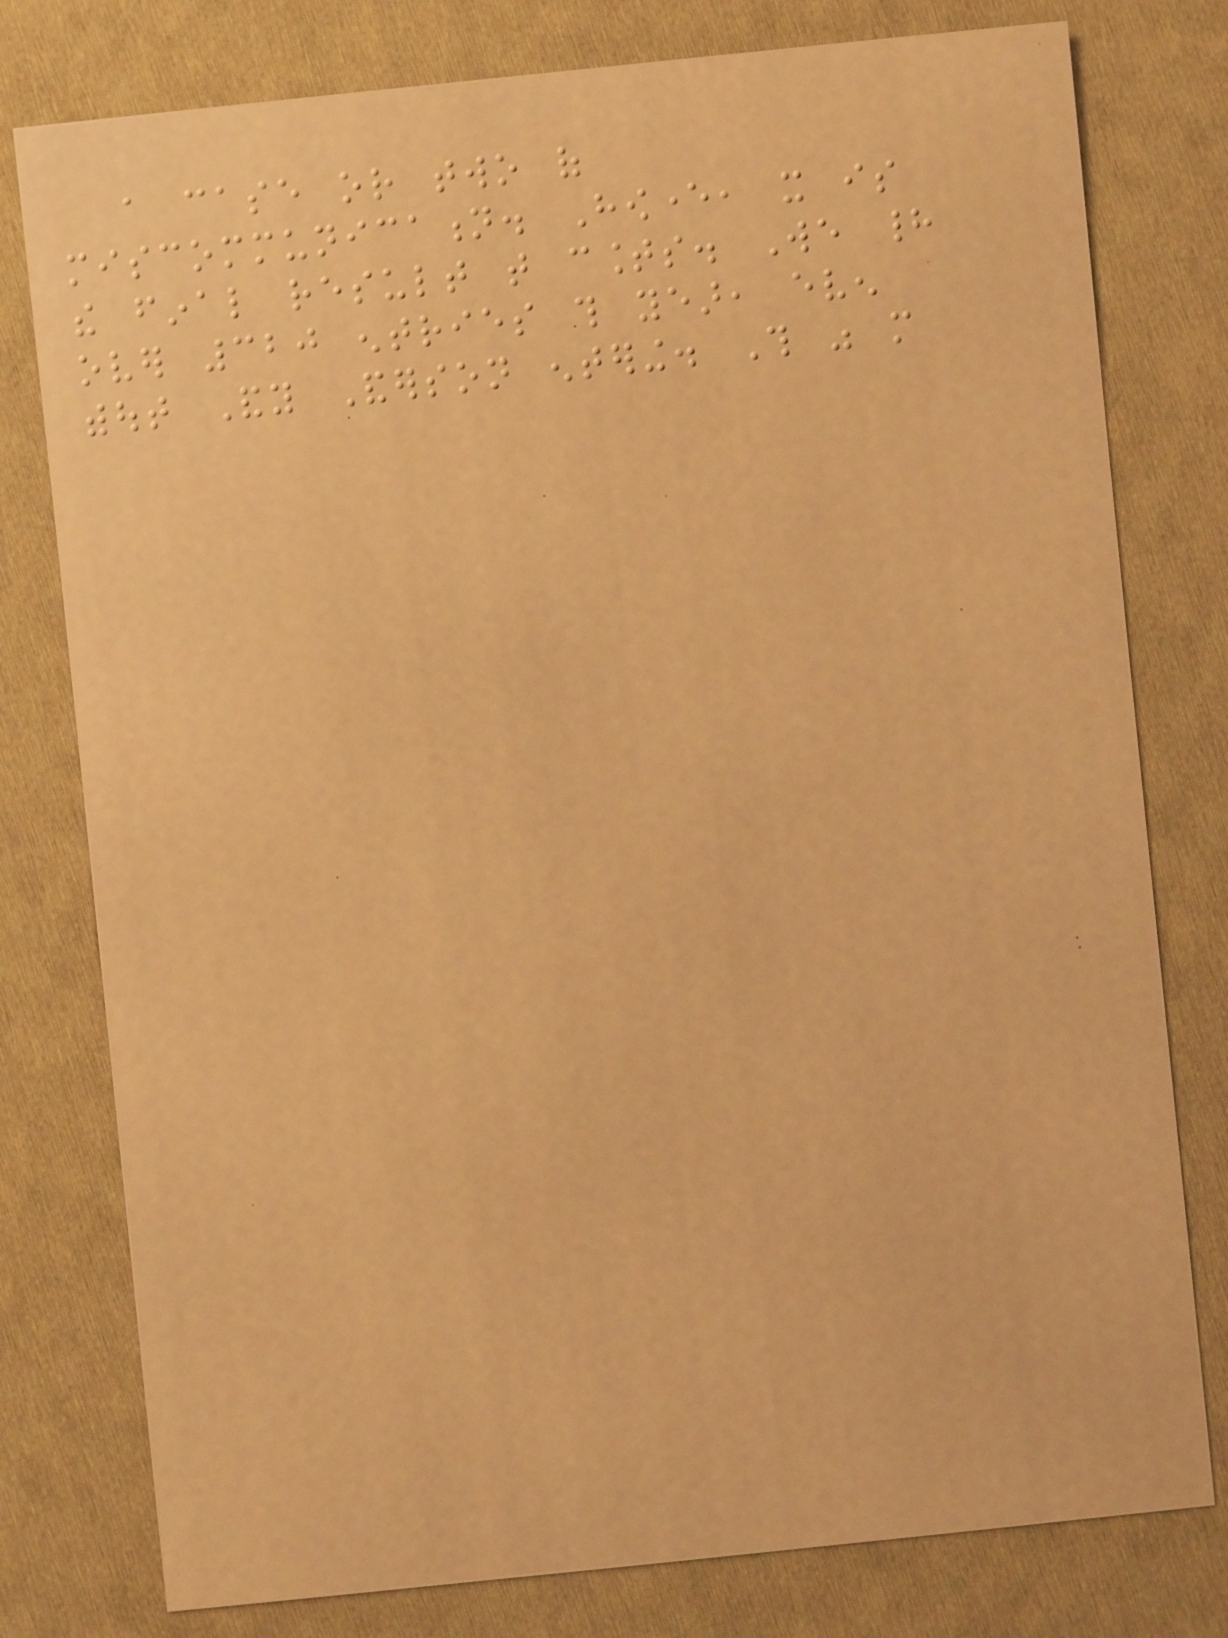a case or two of
miscommunication. However, it is
the final result that counts. We had
over 320 entries this year, even
without Andy Anderson entering. This was more
